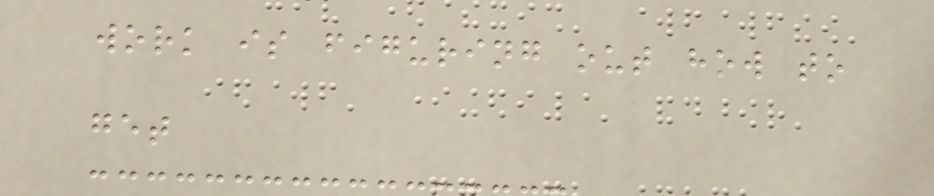work is figuring out how to
get
